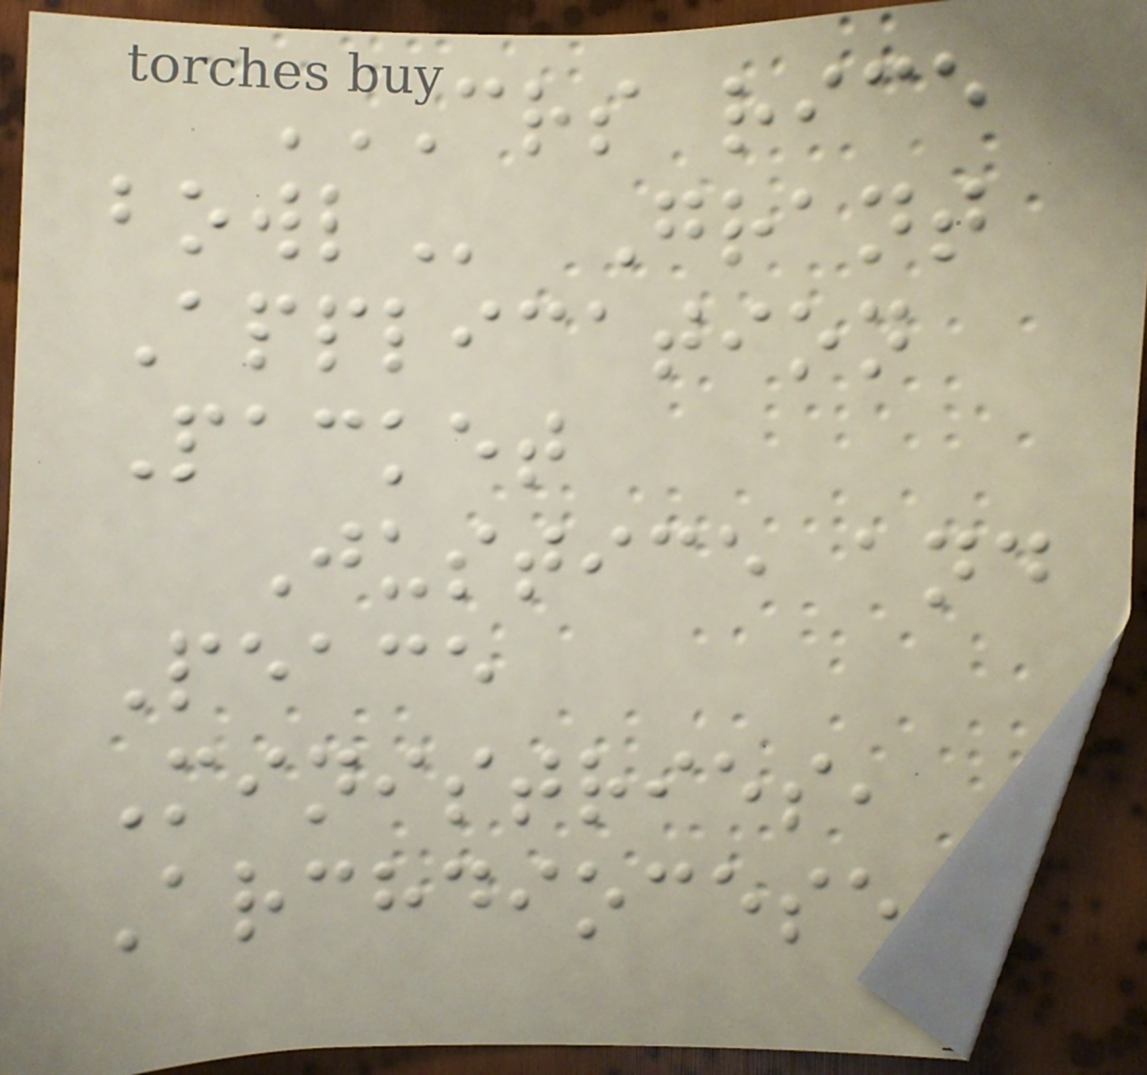CRS RICE
BOWL Grant
Application
Packet
Justice and
Peace
Ministries,
Archdiocese
